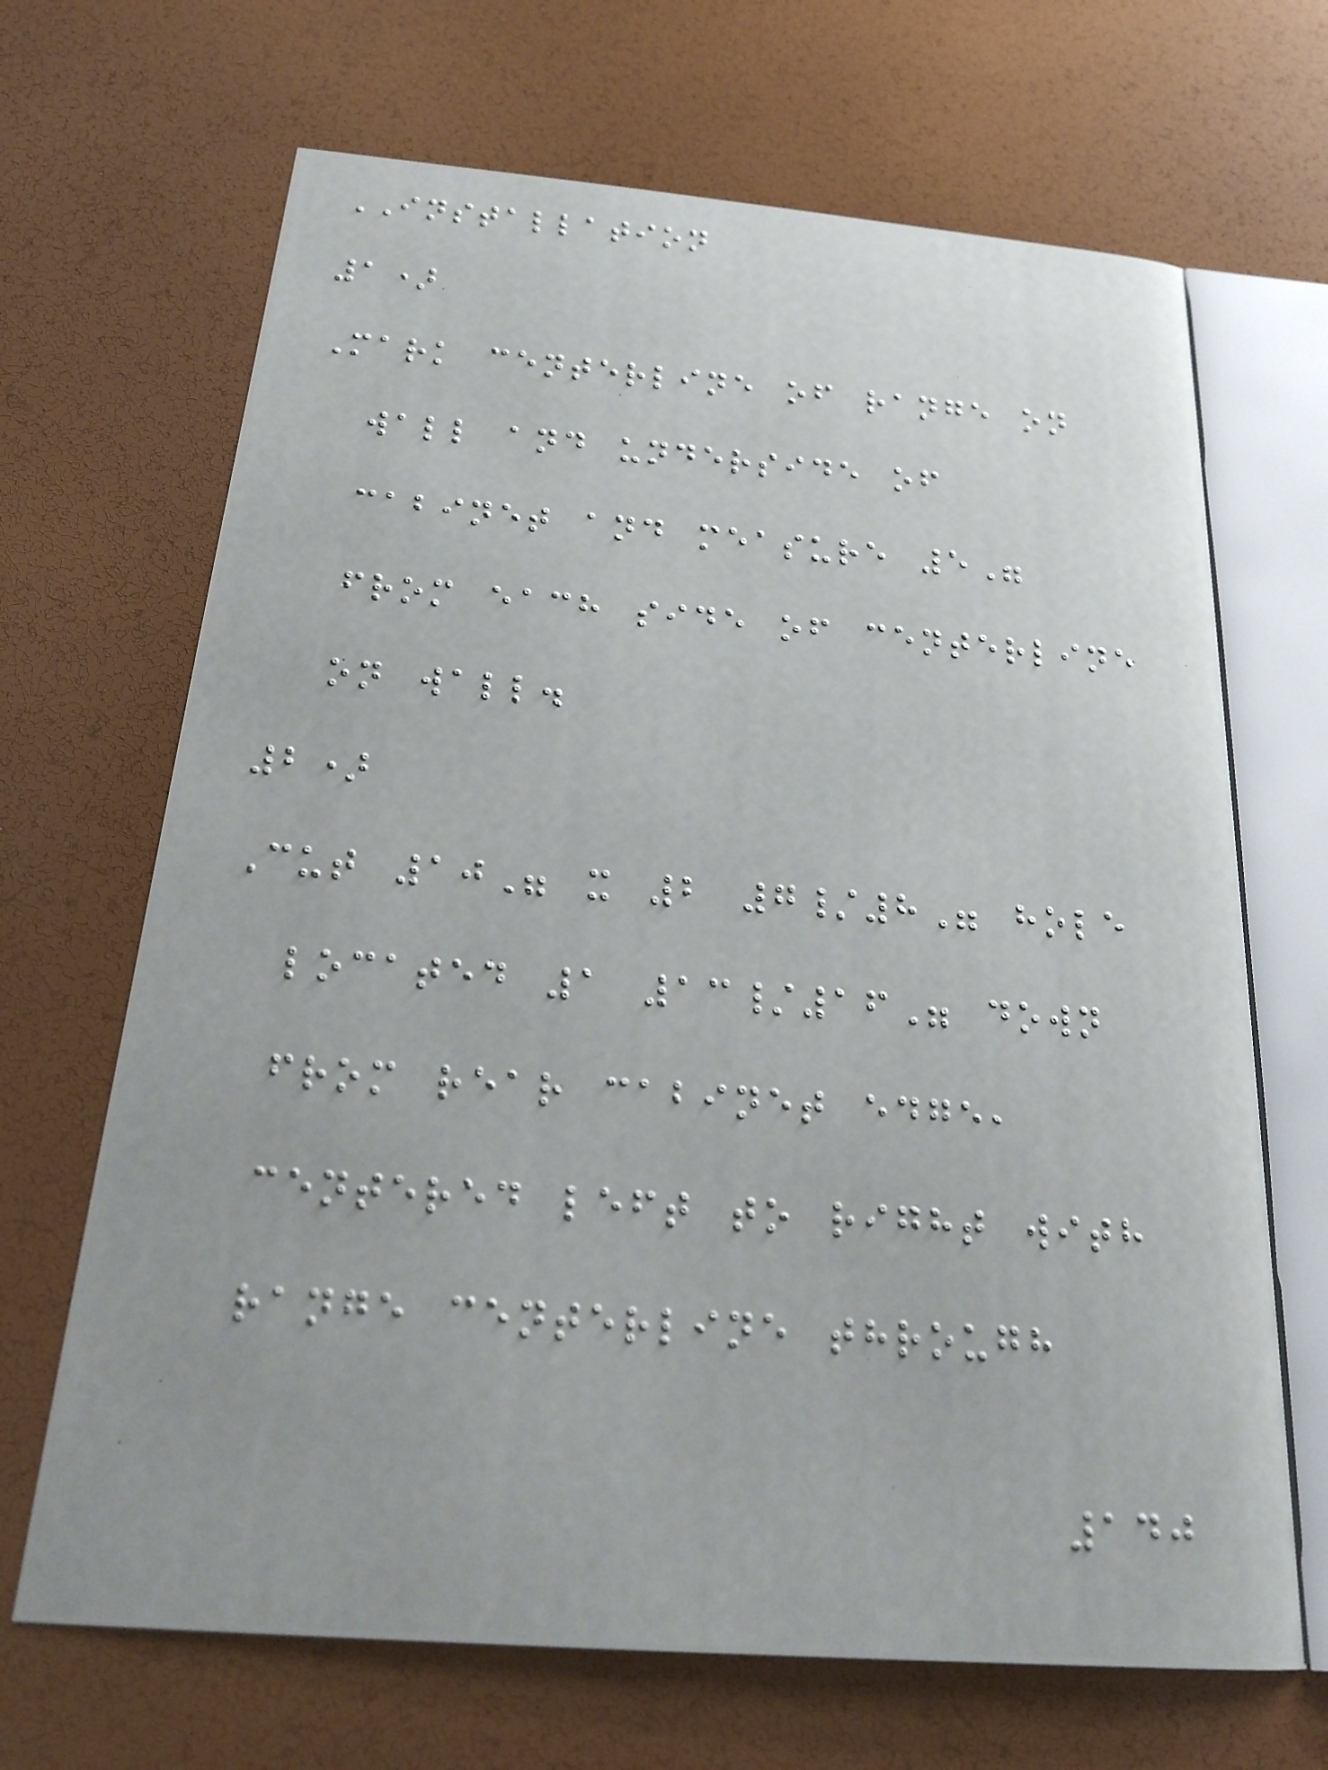INSTALLATION
1)
Mark centerline of range on
wall and underside of
cabinet and measure 5"
from each side of centerline
on wall.
2)
Cut 10" x 2 7/8" hole
located 1 13/16" down
from rear cabinet edge,
centered left to right with
range centerline through
140
